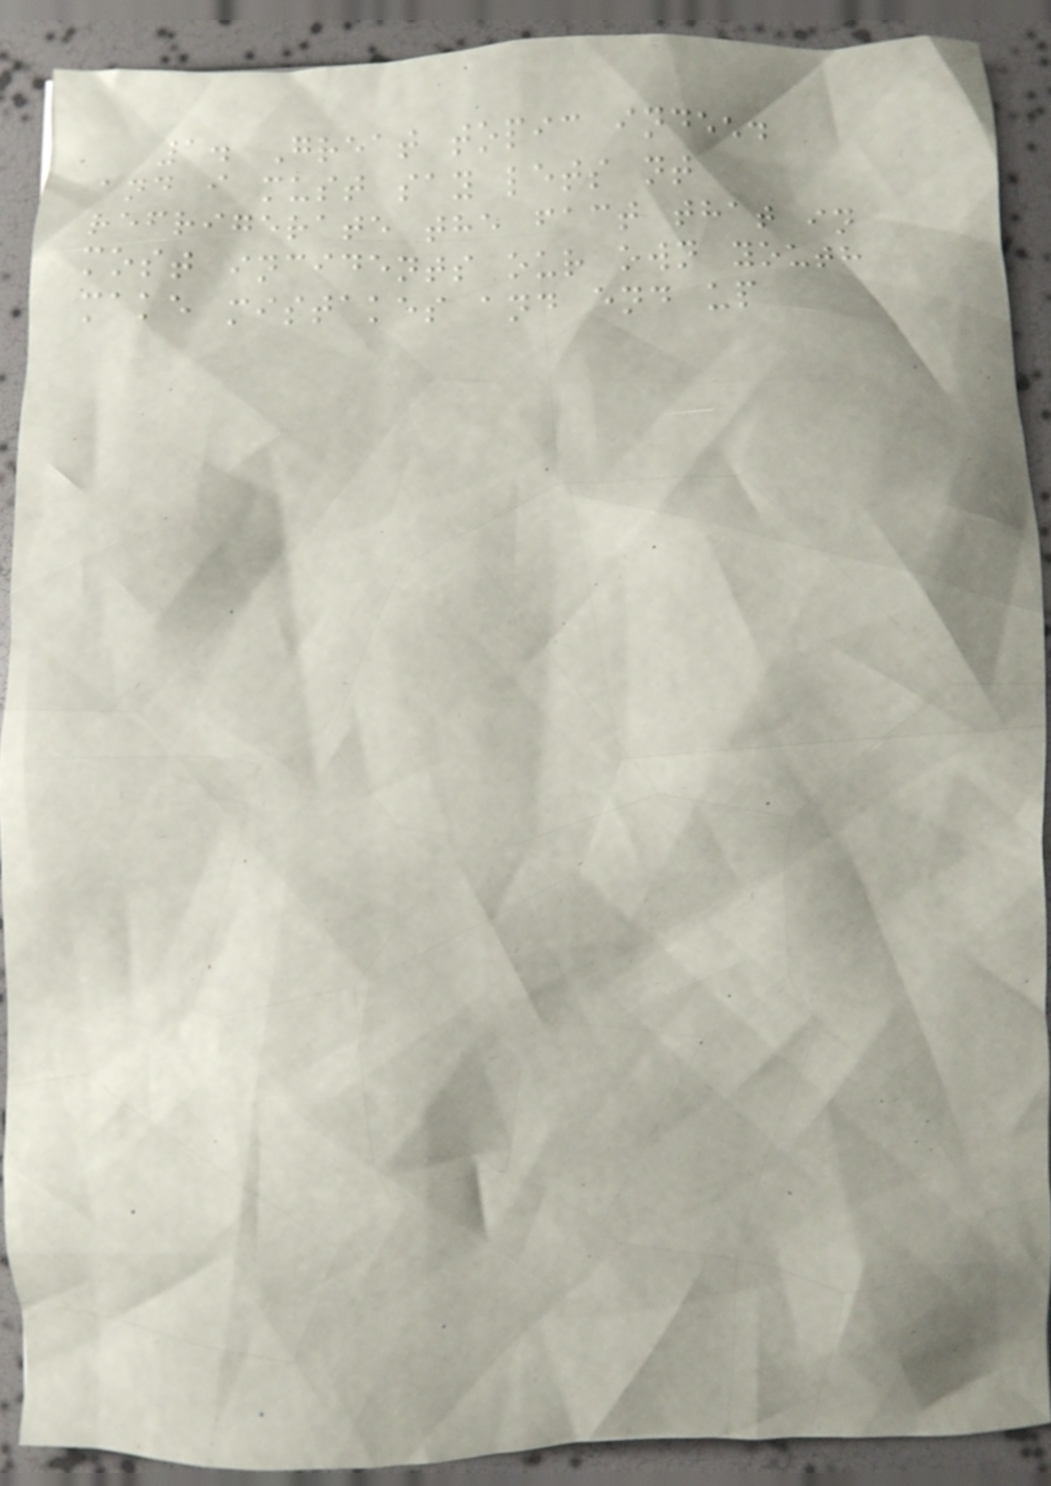1. Great topic indeed
and i must say lets nt
refrigerate the fact that in
most incidents our own youth
make mistakes and end up
